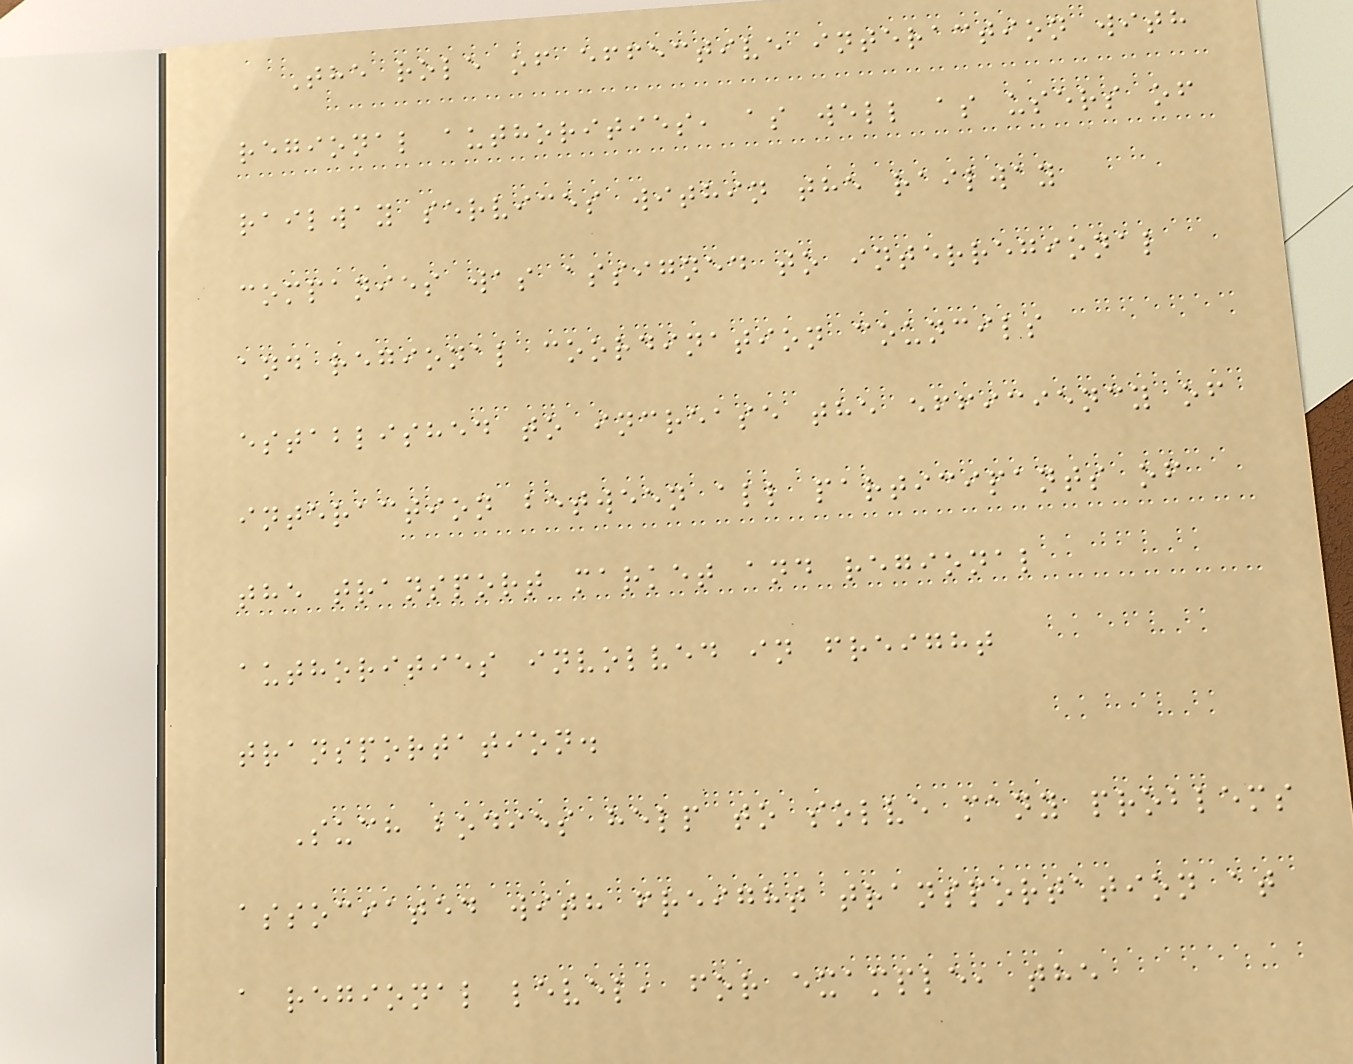The role of effective interaction with
regional authorities, as well as users of
railway services within the railway
companies was assigned to interregional
and regional coordination councils
established to increase the efficiency of
interaction between all participants of
the transport market and regional
authorities involved in freight
transportation.
Such bodies help to solve many problems
associated with freight transportation at
a regional level, for example, the
